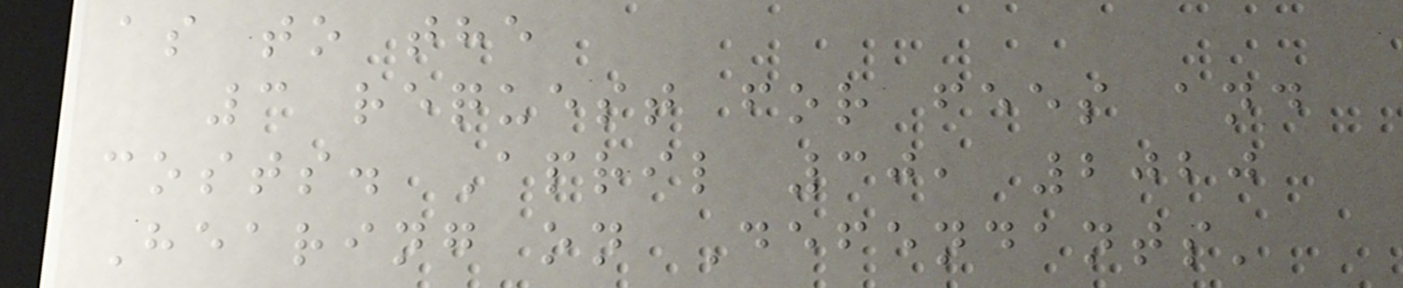as to the
3 request for fees and
costs. April 30, 2020
Hearing on Defendants'
